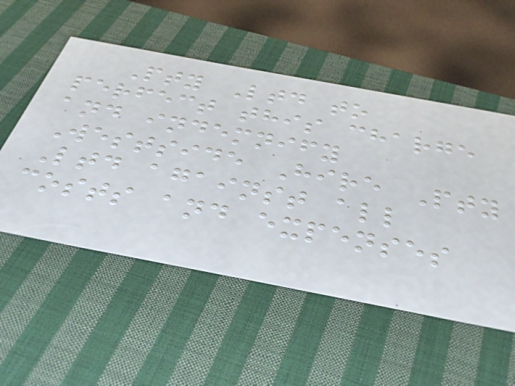Pty Ltd to
perfect this charge
and indemnify
Westside Hire Pty
Ltd against all
costs and expenses
